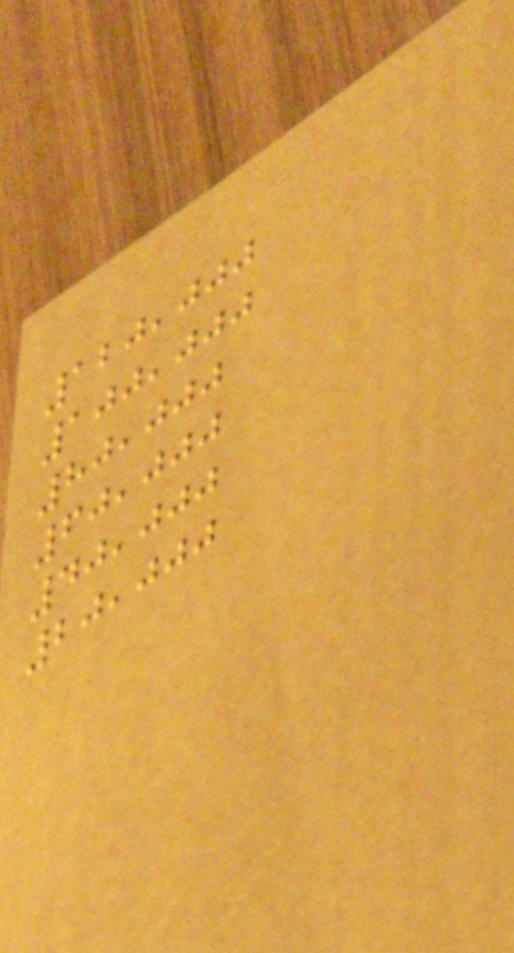120,000
100,000
80,000
60,000
40,000
20,000
